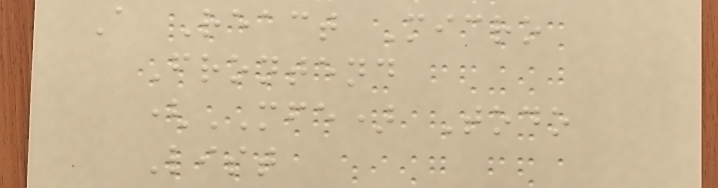A React Micro
Frontend
(MFE) Todo
List
